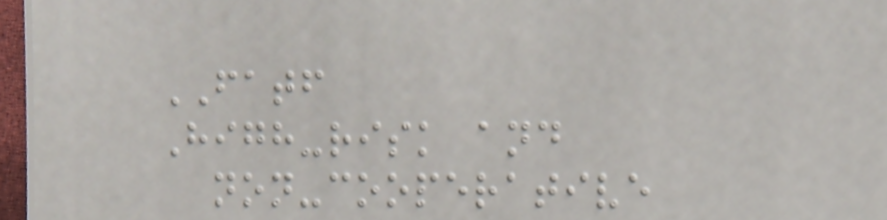FATF
High-risk and
non-cooperative
